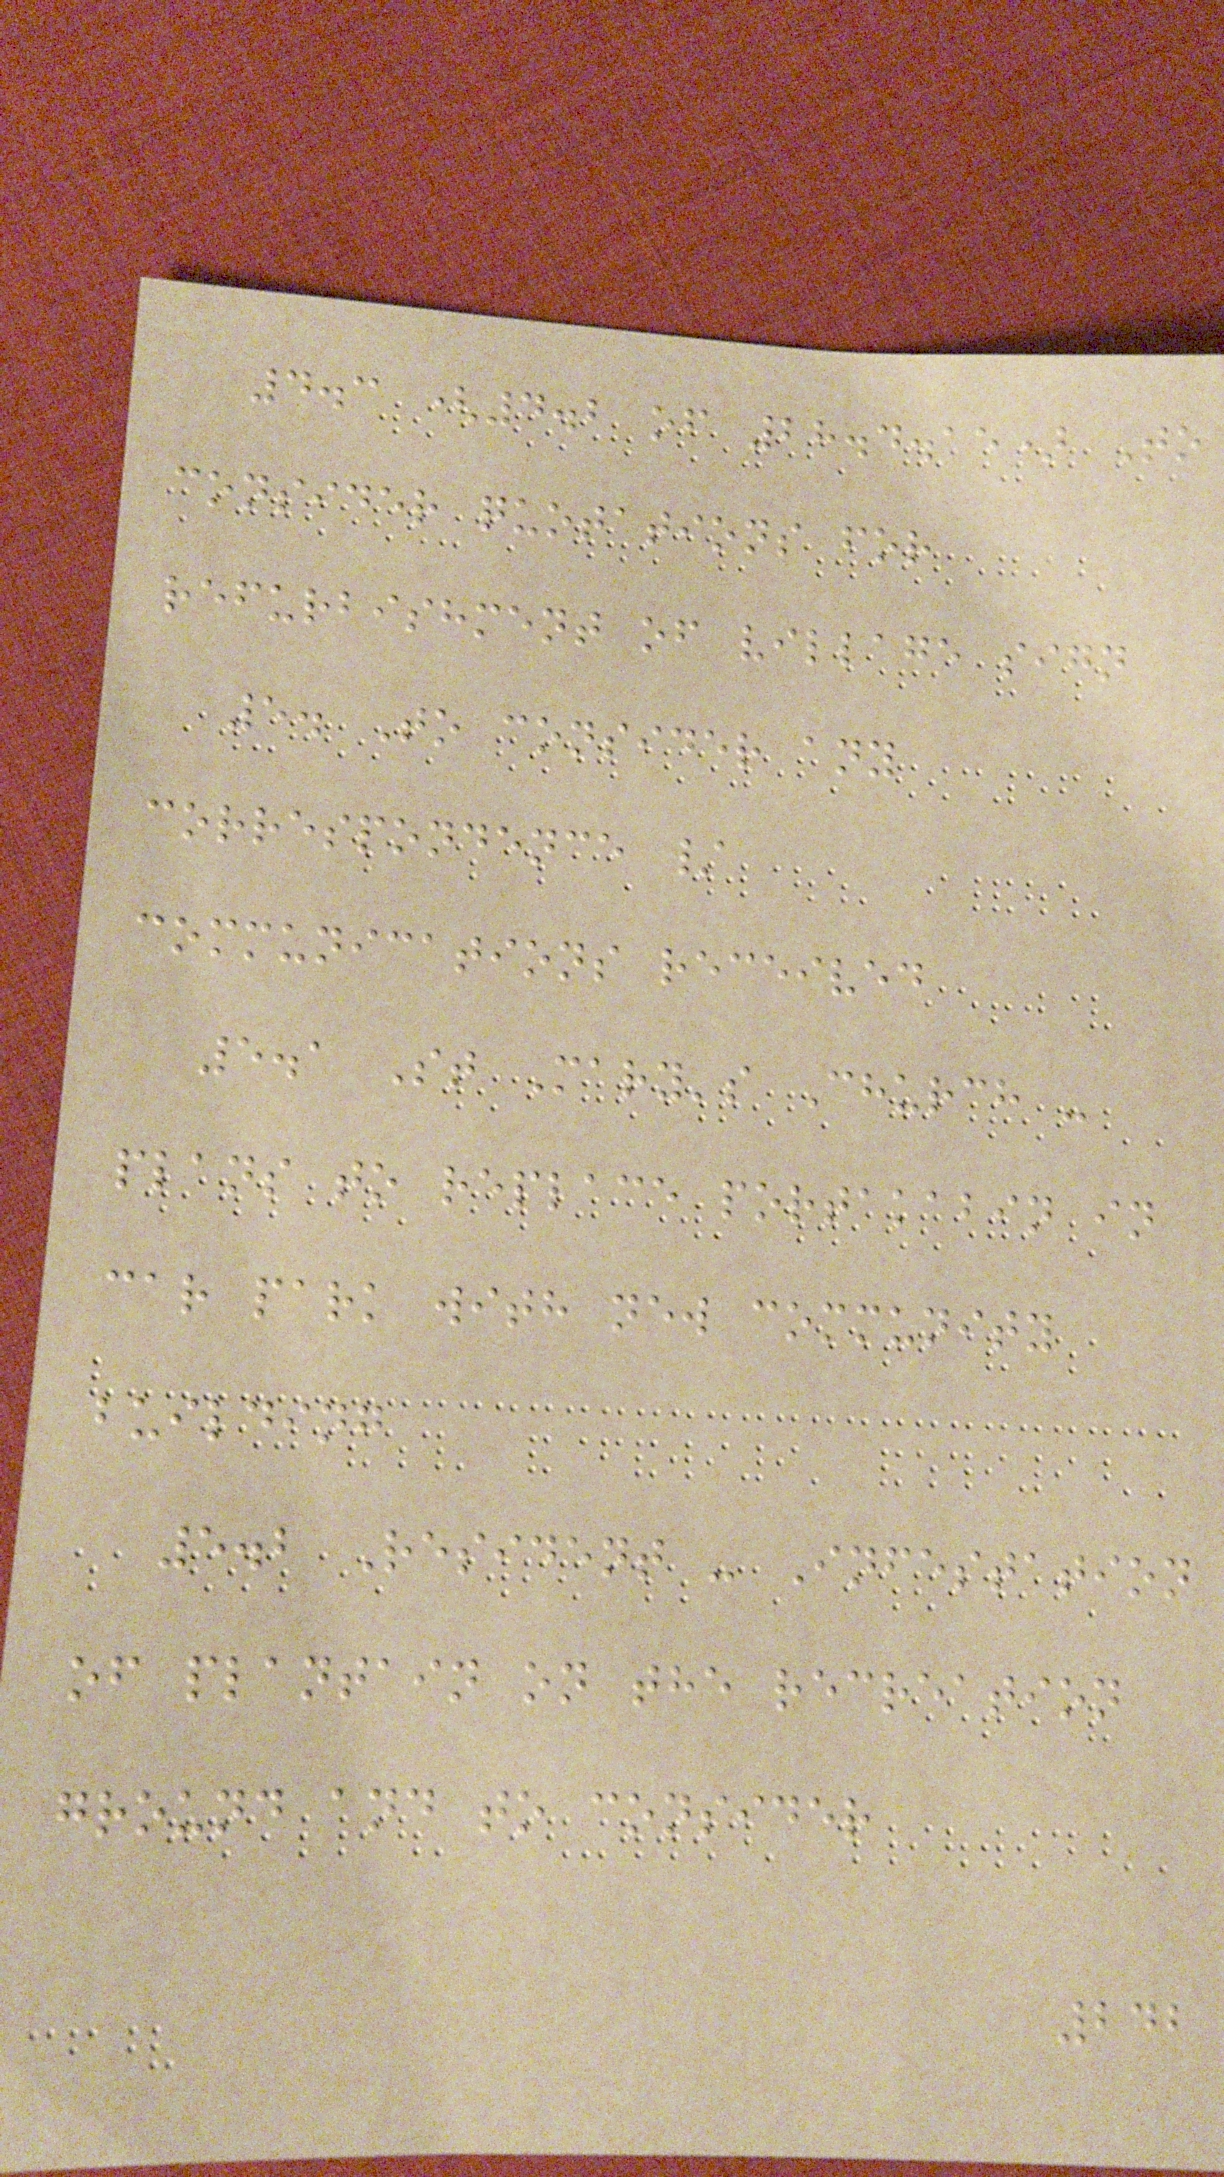4.3 (4.2 of 28.4.15) To
consider quotations for
refurbishment of village sign
5. To consider any
correspondence /
communications received
5.1 St Mary's Church -
plans to replace portakabin in
car park with new community
building
5.2 Resident - Infestation
of plantain on the recreation
ground and to consider
242
